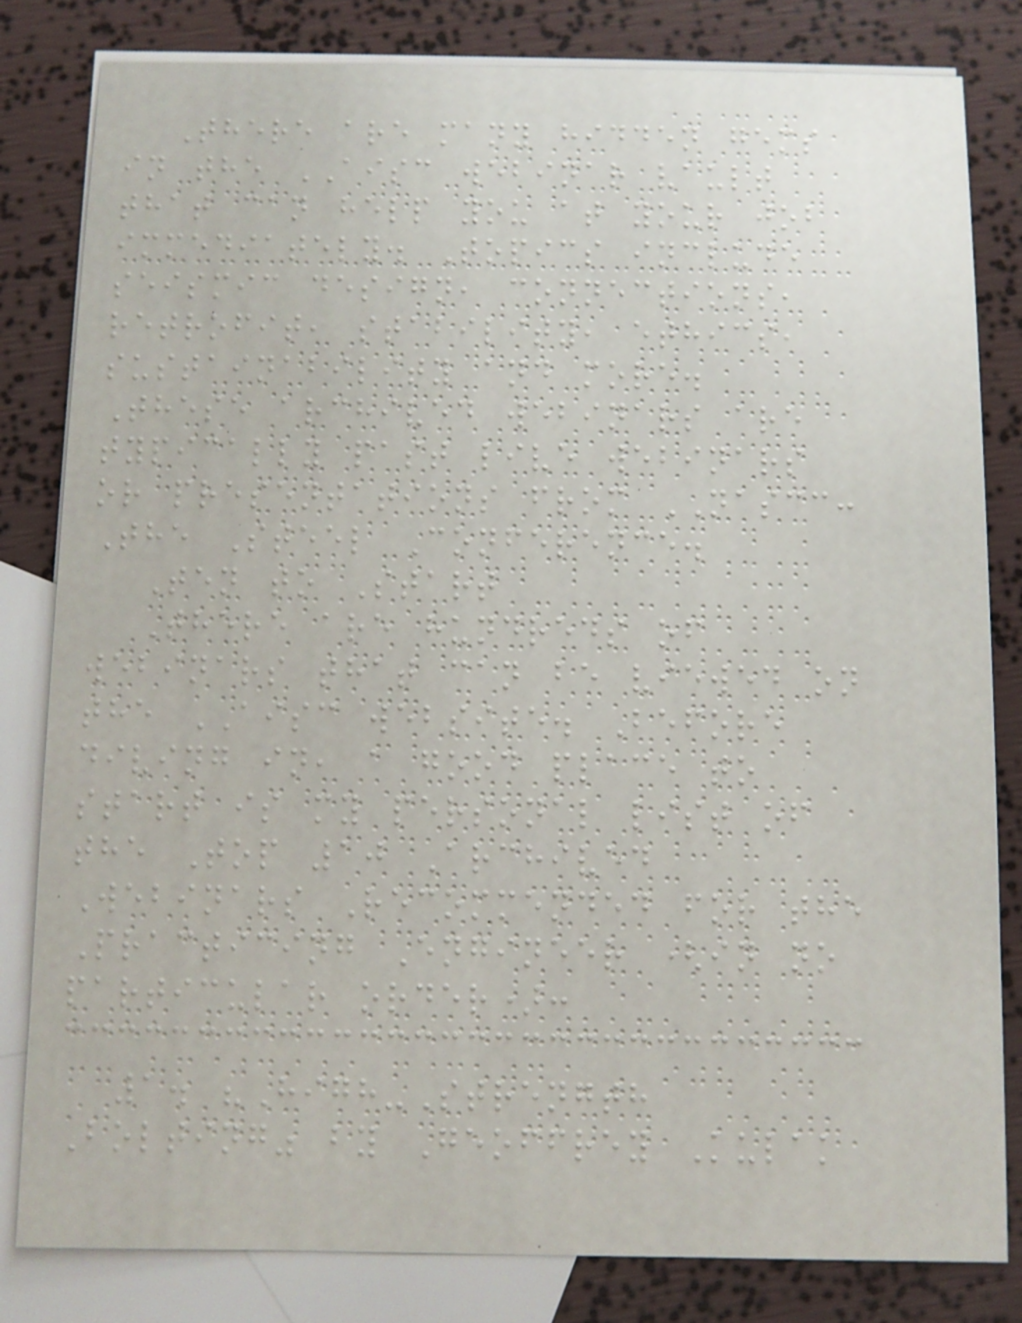There are many hidden gems
in the AISC webinar vault
that can help you at your job
immediately. Topics include
seismic design, connections,
retrofit, stability, ethics,
sustainability and more.
These archived webinars are
typically past live webinars
or presentations from NASCC:
The Steel Conference.
Ten to Start
There are hundreds of
webinars that can be viewed on
the AISC website. Before
diving in, a good place to
start is my personal list of
the Top 10 Archived
Webinars Recommended for the
Practicing Engineer (in no
particular order):
1. "High-Strength
Bolting" by Geoffrey Kulak
